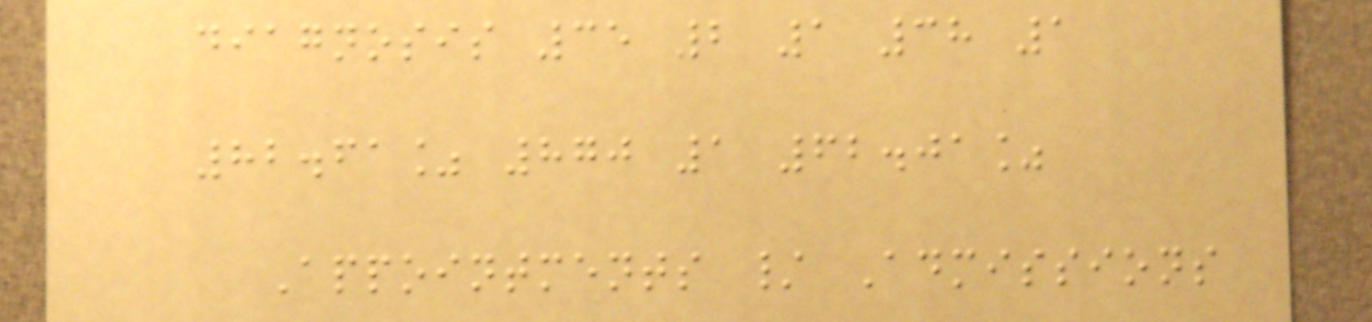diagnosis 35 2 1 38 1
82.61% 870 1 62.01%
Appointments / Admissions
